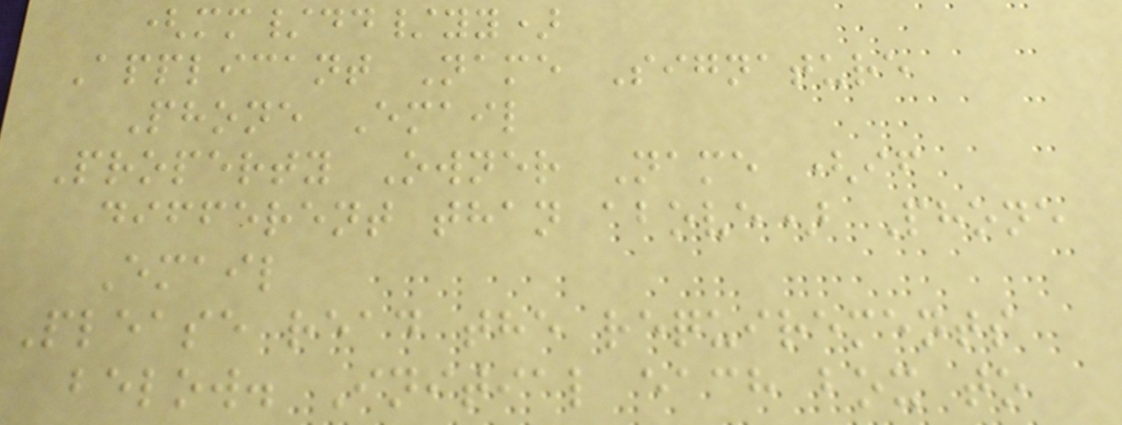(mm/dd/yy)
Applicant Name Signature
Phone Email
Property Owner Name (if
different than above) Phone
Email
Please read the requirements
below. Initial each box to
